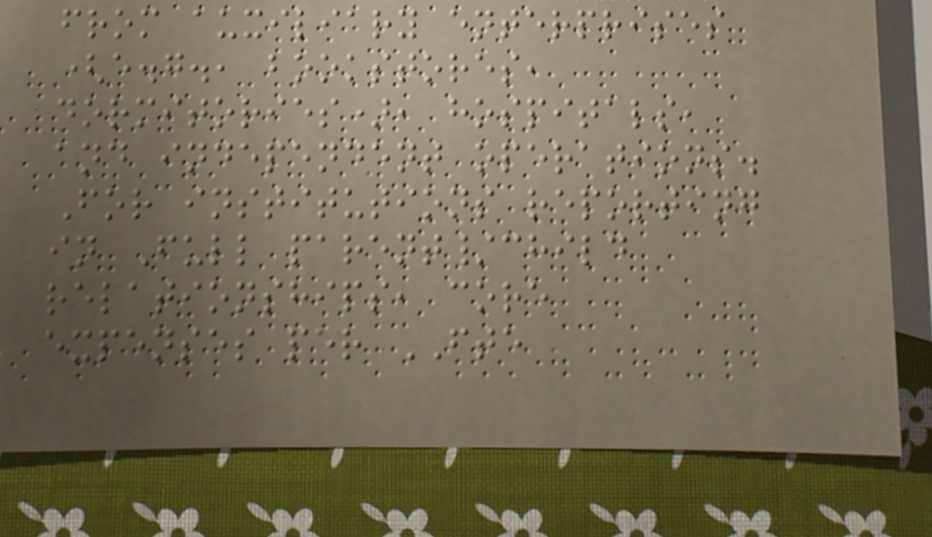from auxiliary enterprises
(e.g., bookstores,
dormitories), hospitals,
and independent operations.
For institutions reporting
in Full parent/child
relationships, core
expenses per FTE
